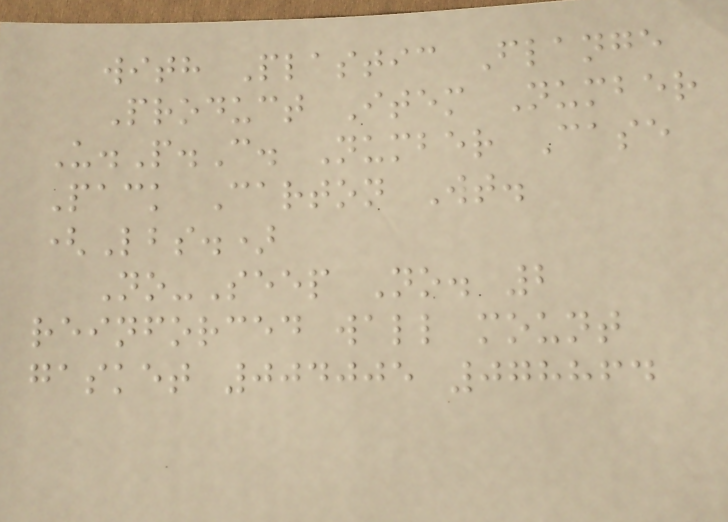with Plastic Flange
Product Item Number
U.P.C. Number Case
Pack Carton Wt.
(Lbs.)
No-Seep No. 2
reinforced wall mount
gasket 004005 078864
